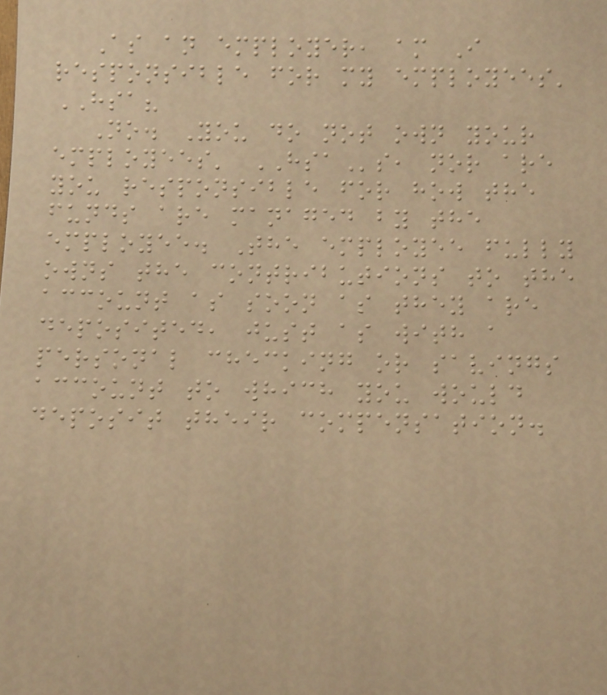As an employer, am I
responsible for my employees'
HSA?
No. You do not own your
employees' HSAs, nor are
you responsible for how the
funds are managed by the
employee. The employee fully
owns the contributions to the
account as soon as they are
deposited, just as with a
personal checking or savings
account to which you would
deposit their compensation.
